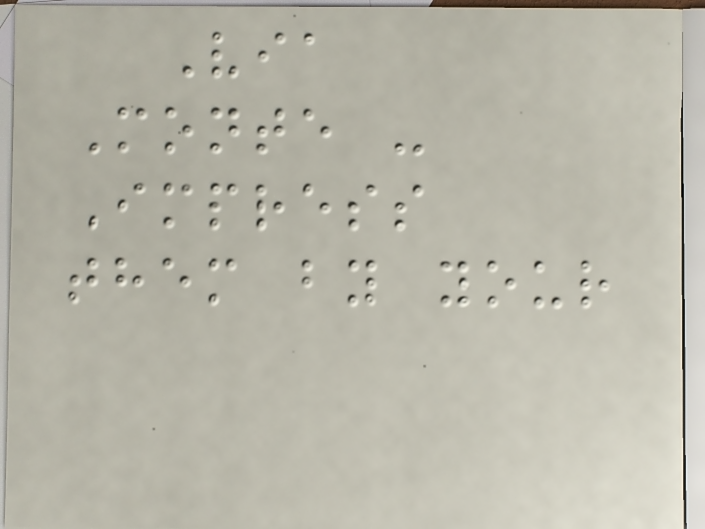Via
Monte -
Impress
them by your
